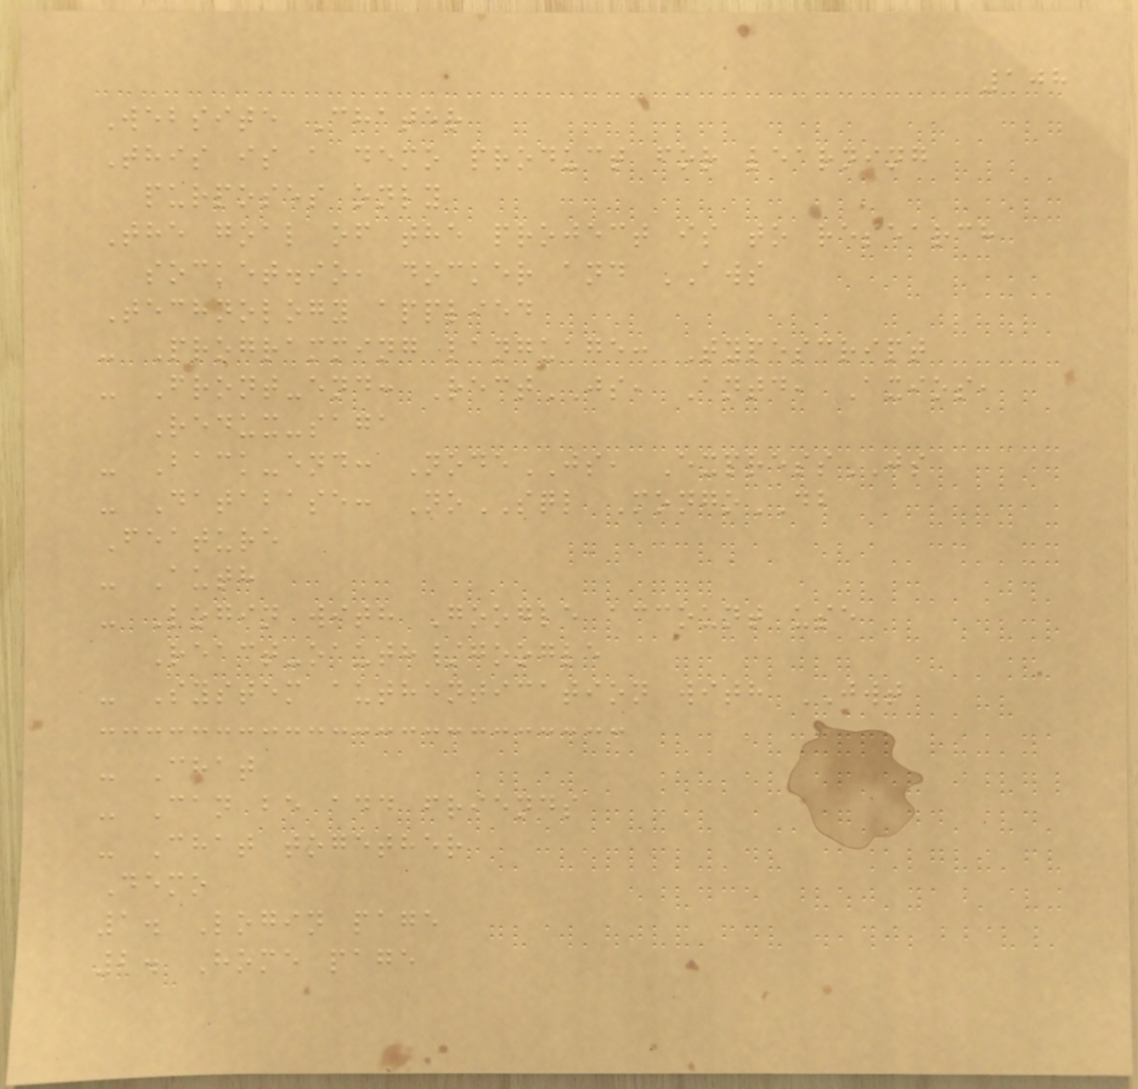108
Website Chater
This is a demo product for learning
purposes only
The goal of the project is to research
socket.io, docker and AWS
Technology applied
- Programming language: Typescript
- Front-end: RectJS, Antd, Axios,
Redux-saga
- Back-end: NodeJS, ExpressJS
- Database: NoSQL MongoDB
Feature
- Auth
- Login with Google account use
React-oauth/google
- System authentication with JWT
- Chat
- Can be add friends
- Chat together
Demo
1. Login page
2. Home page
